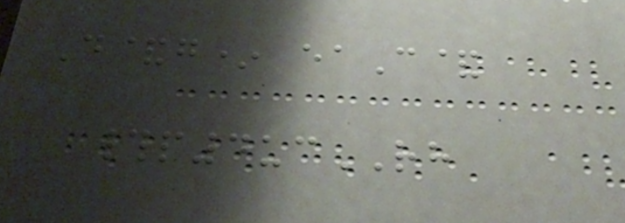D&g* eaC&
#p4ucRH
